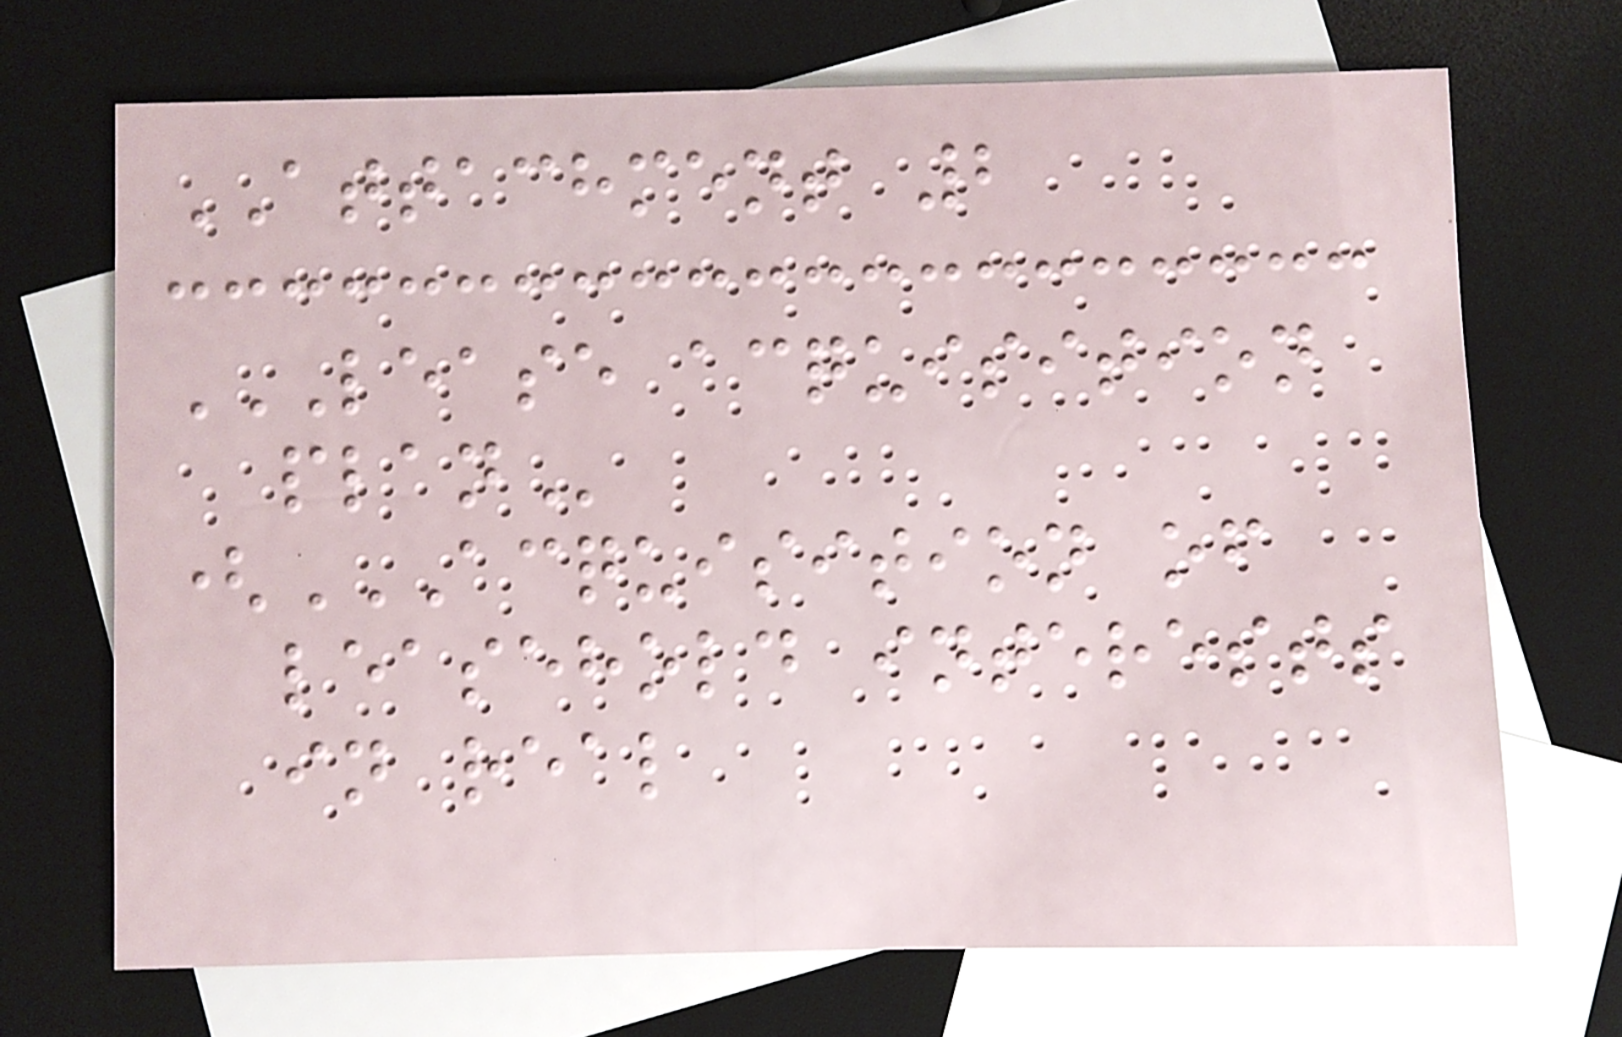ATTACHMENT 2
LEASE ACQUISITION
PLAN
(ACQUISITION OF
LEASEHOLD INTERESTS
IN REAL
